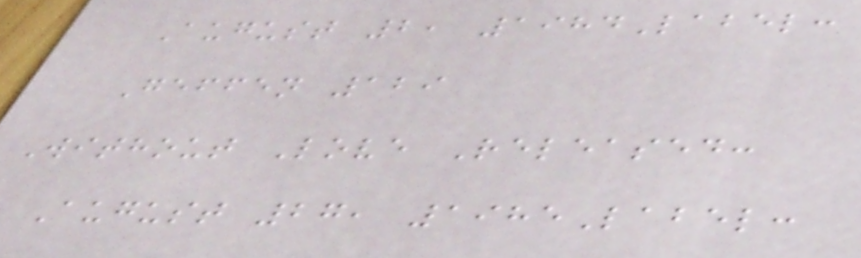August 2, 1984Label:
Geffen 129
Without Love Released:
August 27, 1985Label:
